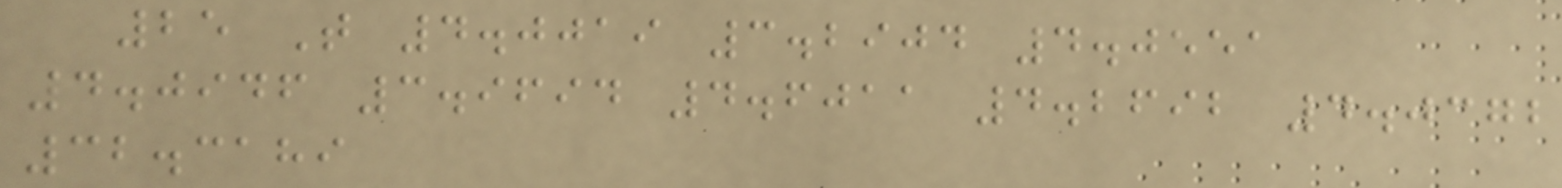25 T 4.0019 3.2904 4.0551
4.0946 3.9694 4.6011 4.2692 4.0372
32.3189
